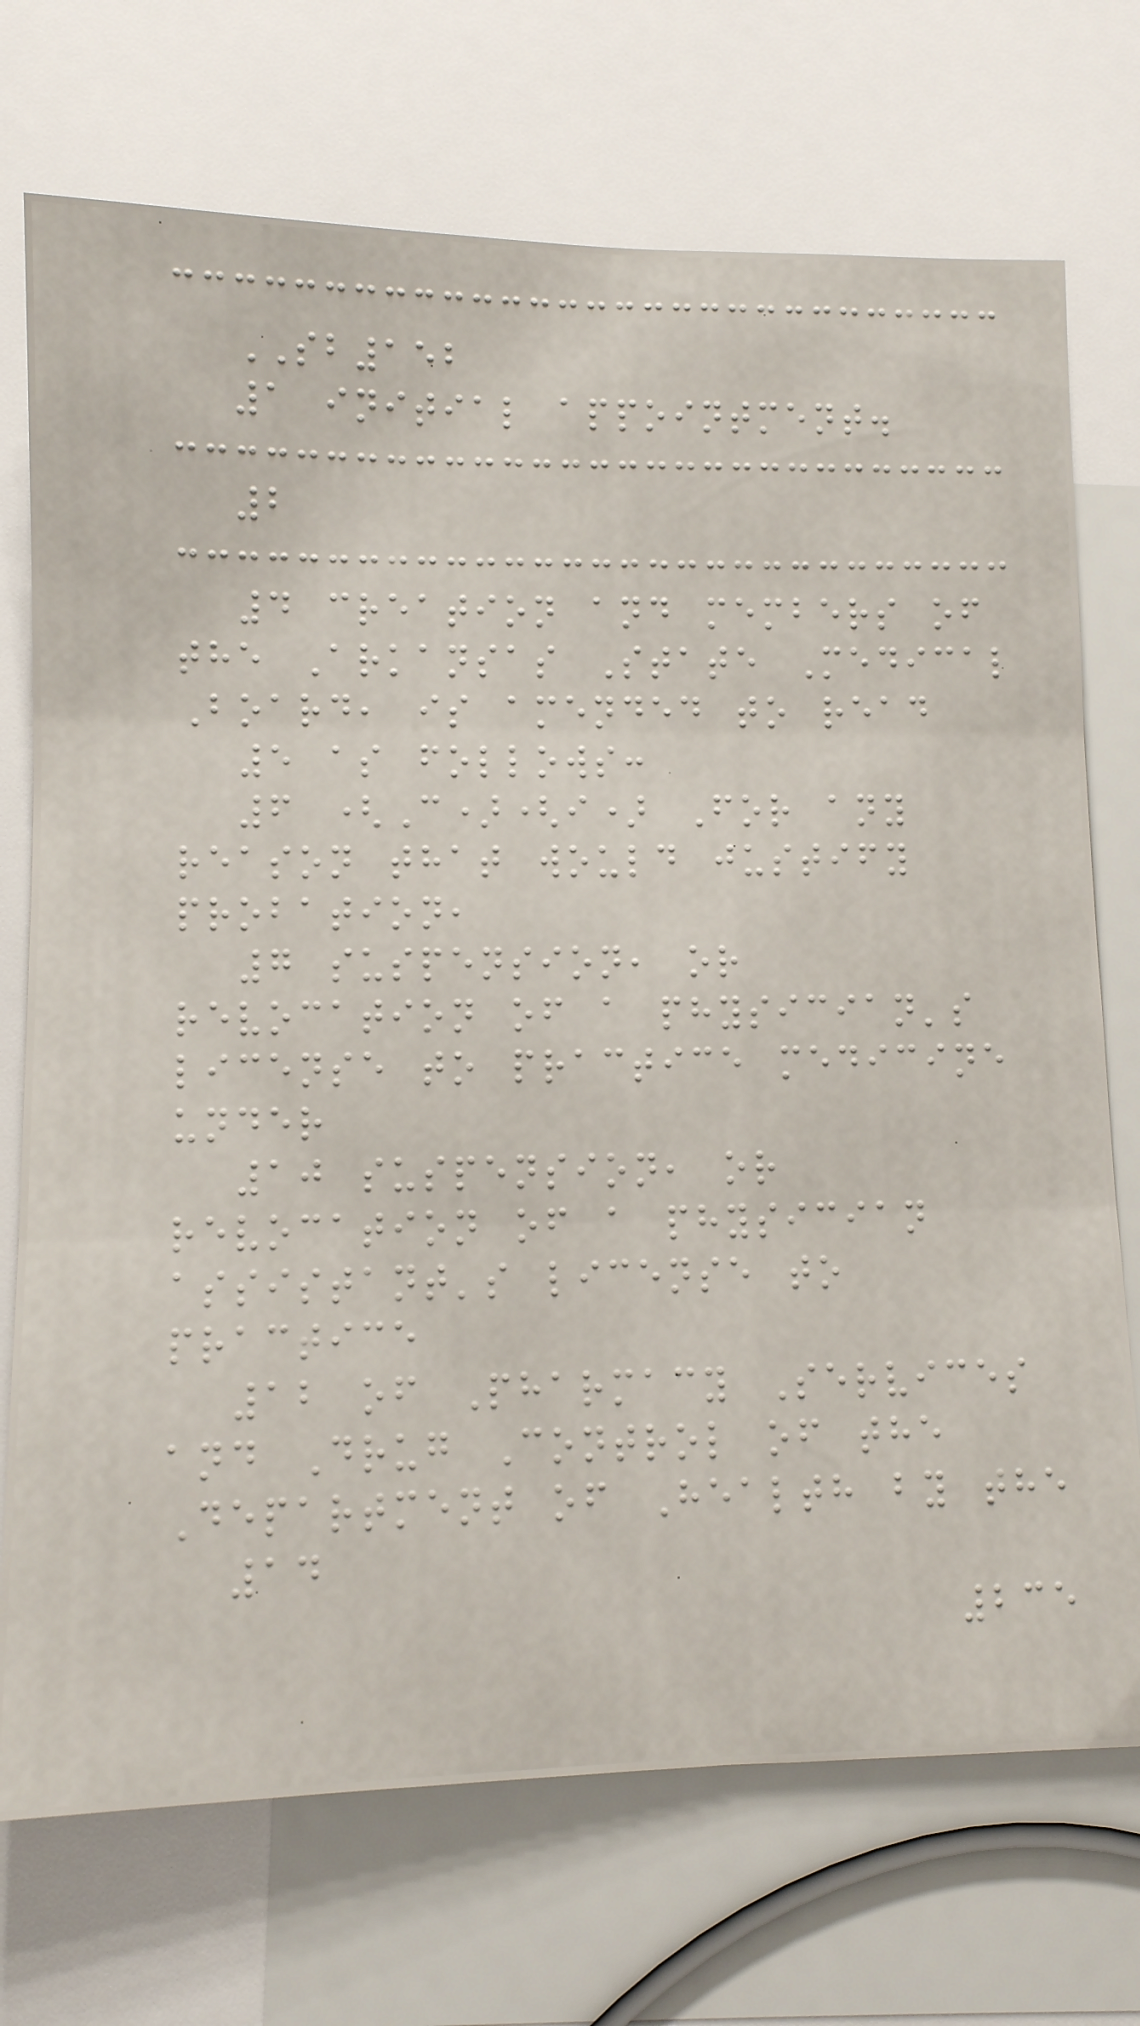SB152
1 initial appointment.
2
4 creation and members of
the Arkansas State Medical
Board, is amended to read
5 as follows:
6 (C)(i) For any
reason that would justify
probation,
7 suspension, or
revocation of a physician's
license to practice medicine
under
10 suspension, or
revocation of a physician
assistant's license to
practice
12 of Pharmacy Services
and Drug Control of the
Department of Health by the
14
235
